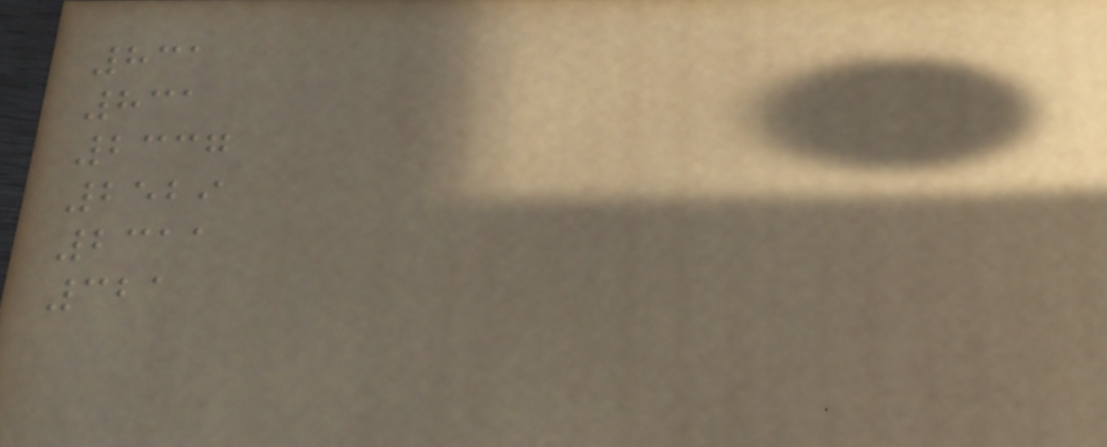831
831
2337
2529
2311
321
